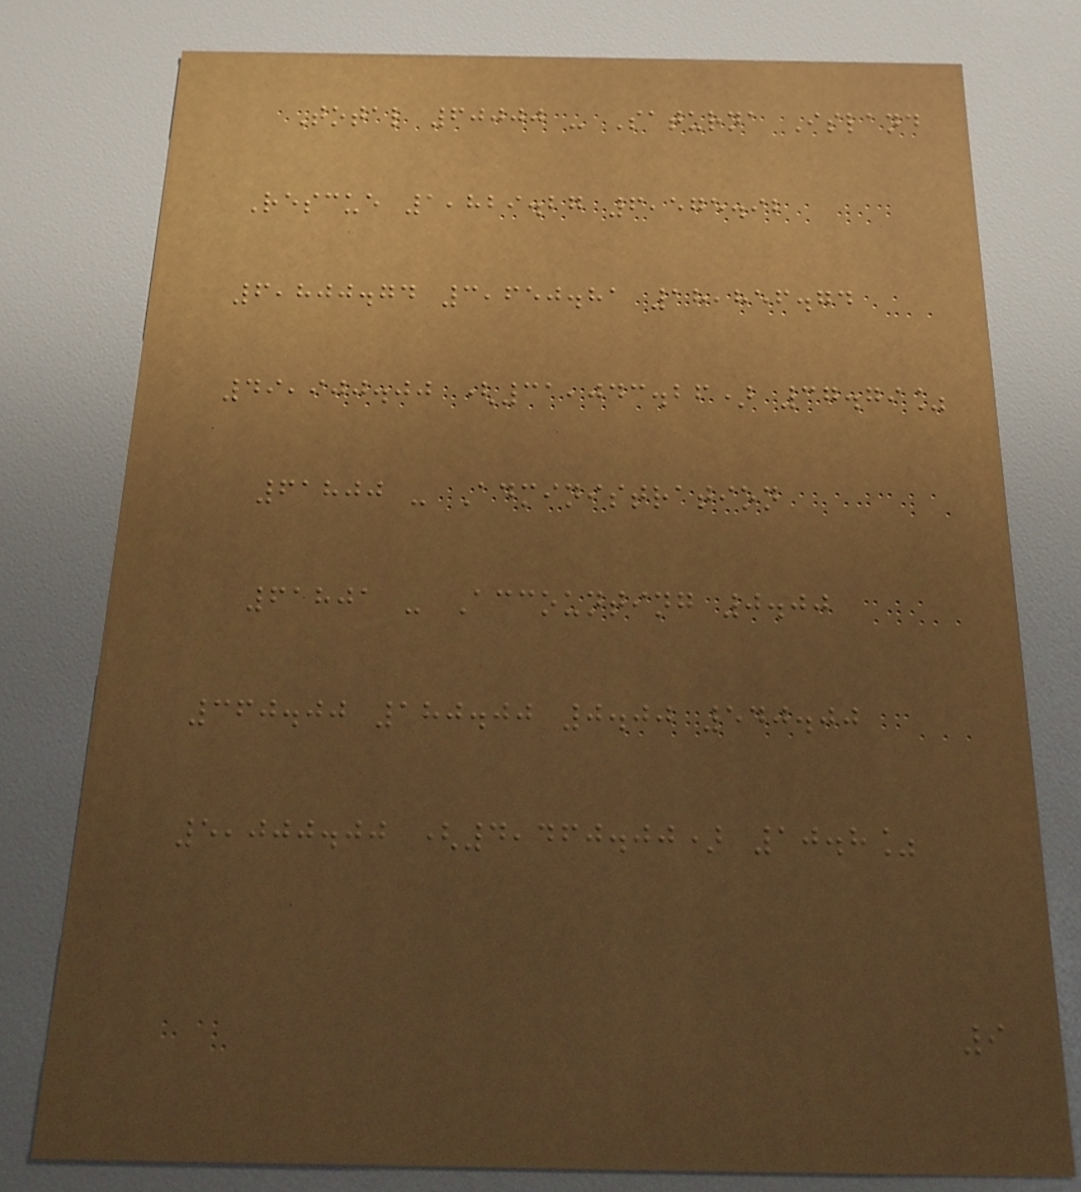Total 60000 - Saturna Island
Rescue 1,829.27 6,575.92
6,800.74 3,650.81 18,856.74
49,900.00 (31,043.26) 37.79%
61800 - Administration
61801 - Accounting 0.00
360.00 180.00 0.00 540.00
5,000.00 (4,460.00) 10.8%
9
